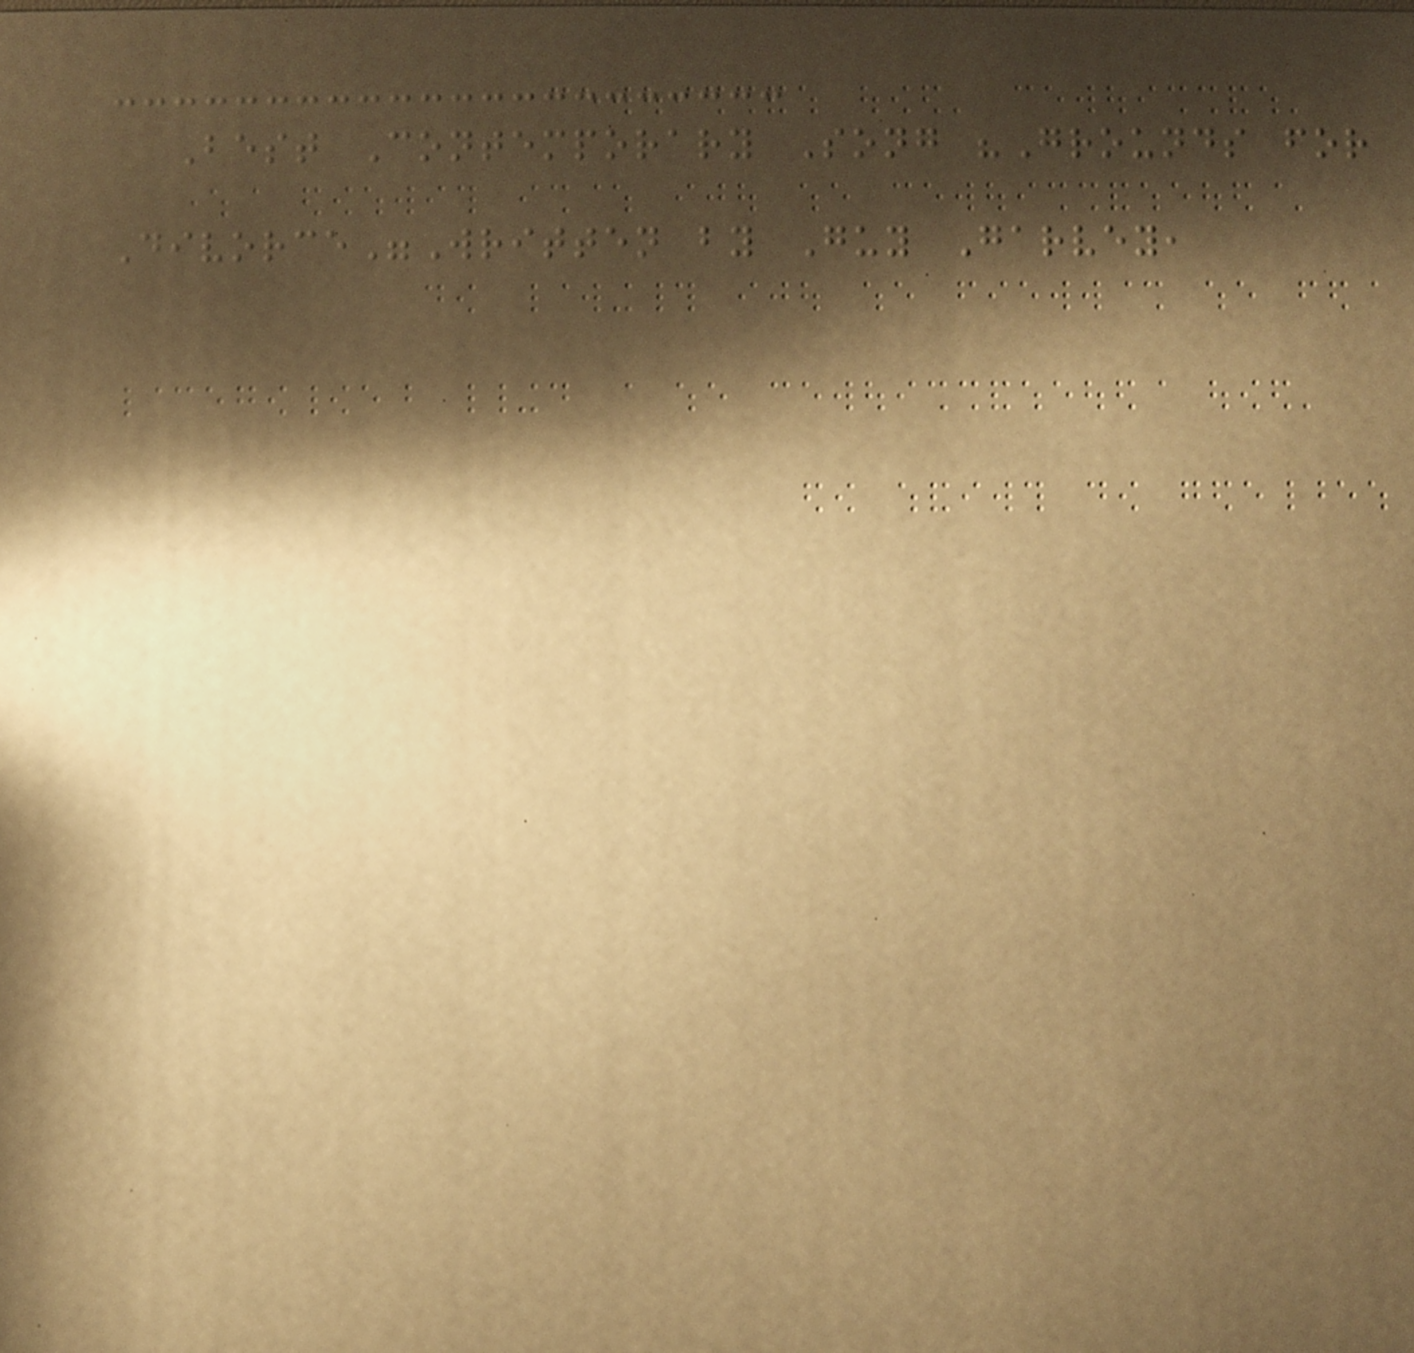Best Contemporary Song "Grounds for
Divorce"Written by Guy Garvey,
